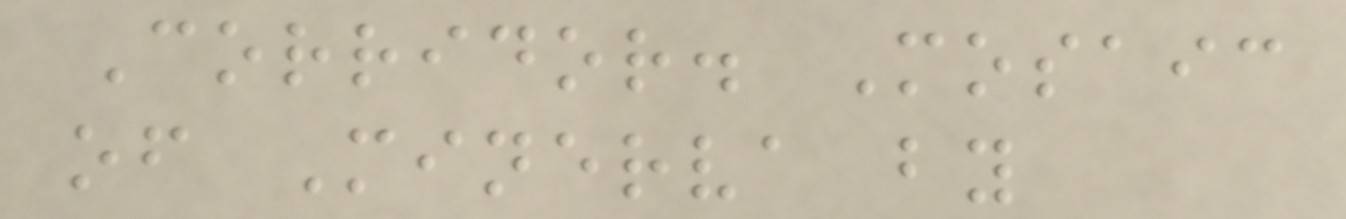Corridor. Mosaic
of Minerva by
